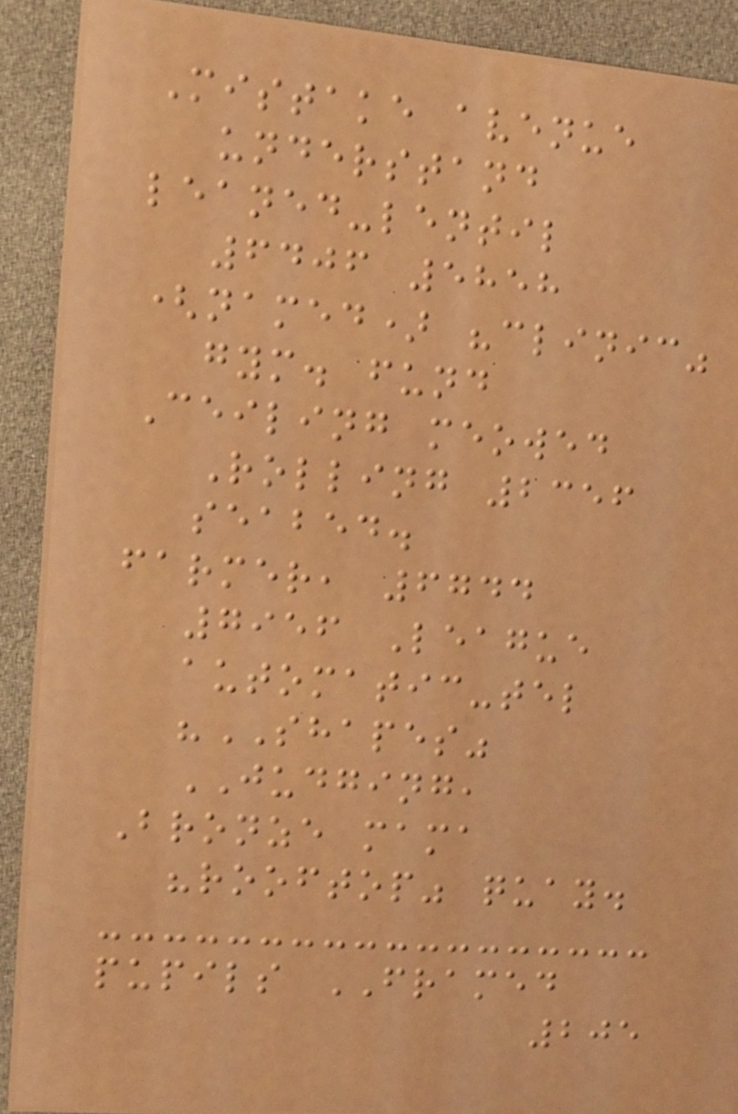Mistake avenue
understand
leaned-lentil
6406 5858
(named) "clinic"
gym. fund
Ceiling meowed
Rolling 2356
seabed.
farmer, 6744
7956 League
automatic-tel
"SHAPES"
JUDGING,
Bronze mama
"rooftop" quay.
pupils FRAMED
205
